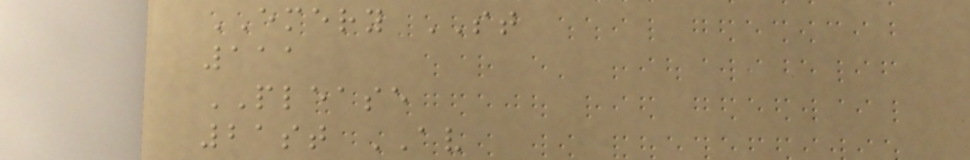EMERY ST
111
PLEASE
21st AV
